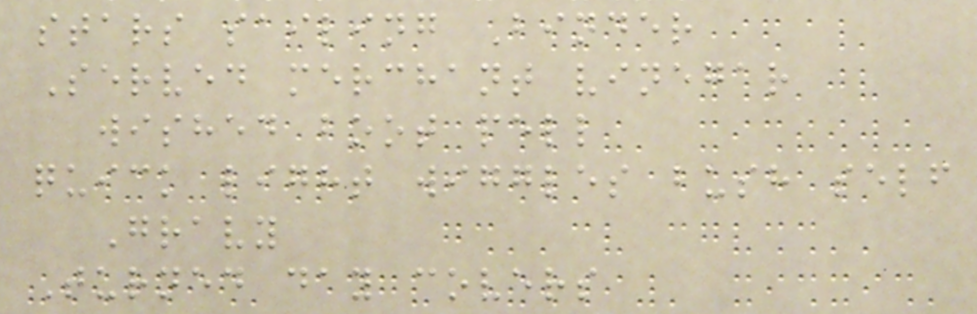stars sailing Binder
Served merchant vinegar
wished boot pell
quick light wiggles bush self
Gravy
Turned day covers
